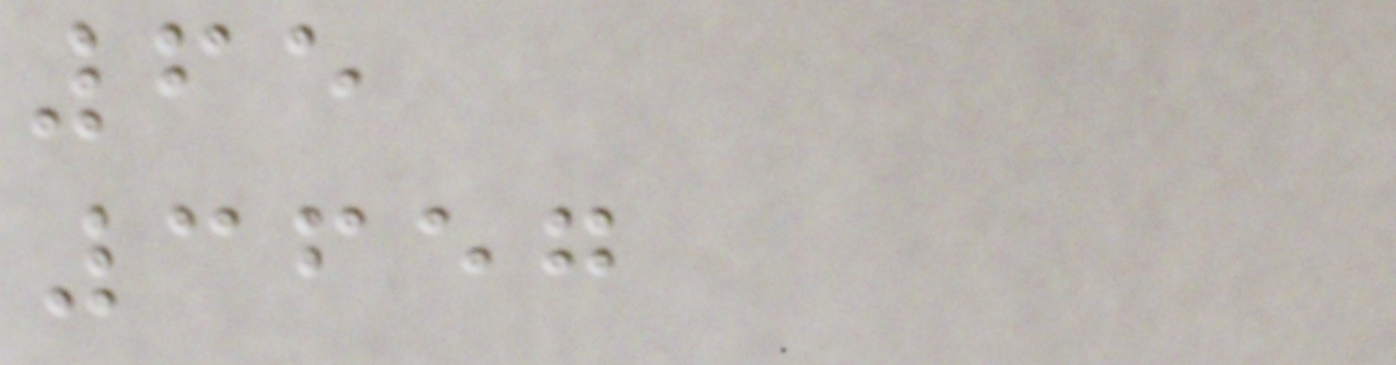65
3657
